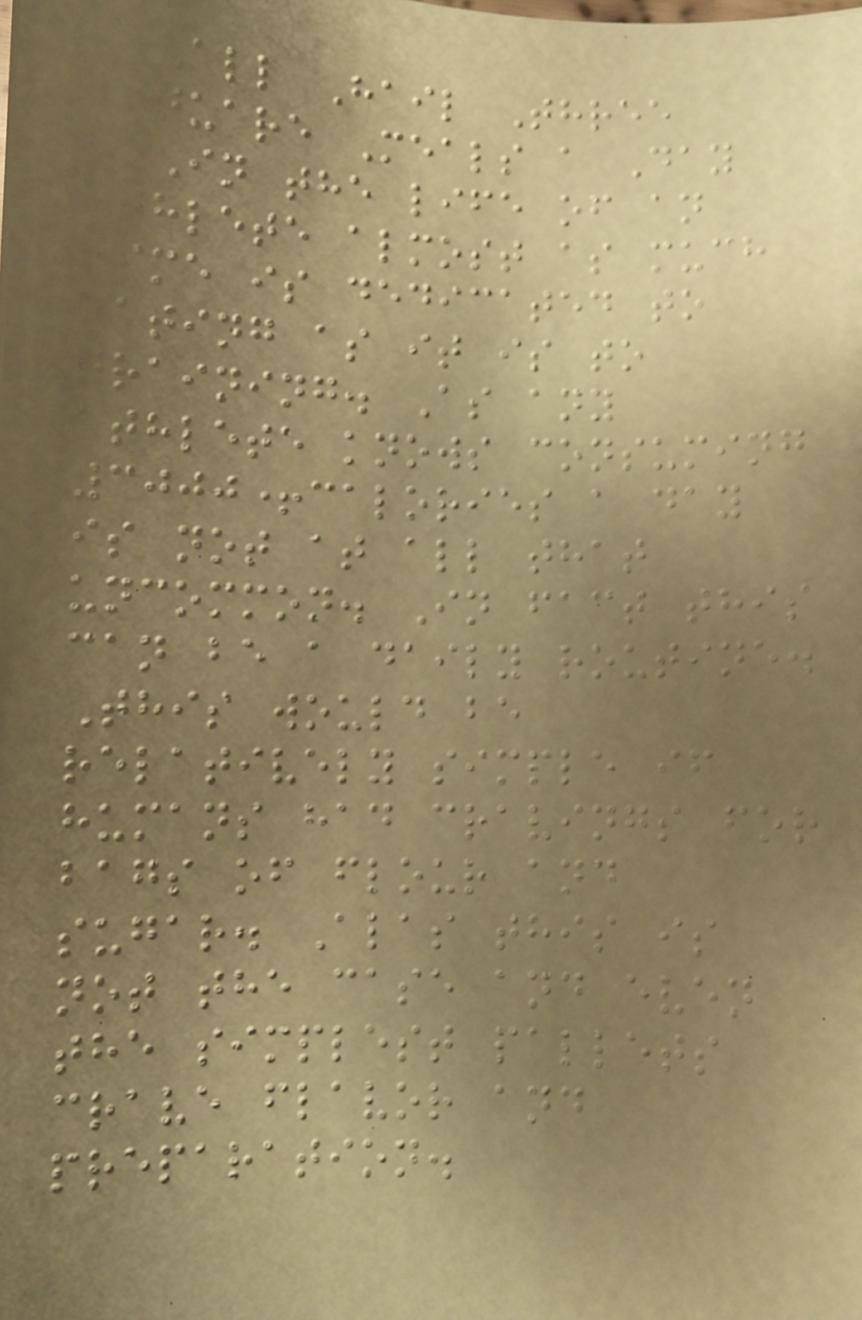All Hail Three
Square Meals a Day
In the life of an
athlete almost as much
time is dedicated to
eating as it is to
training. As any
athlete knows consuming
3000+calories a day
is not at all that
uncommon. In fact this
can be a daily routine.
This would be
relatively simple if
humans had cravings for
bags of flour and
sugar. Alas this is
not the case and even
the simplest pallets
crave flavor and
preparation.
